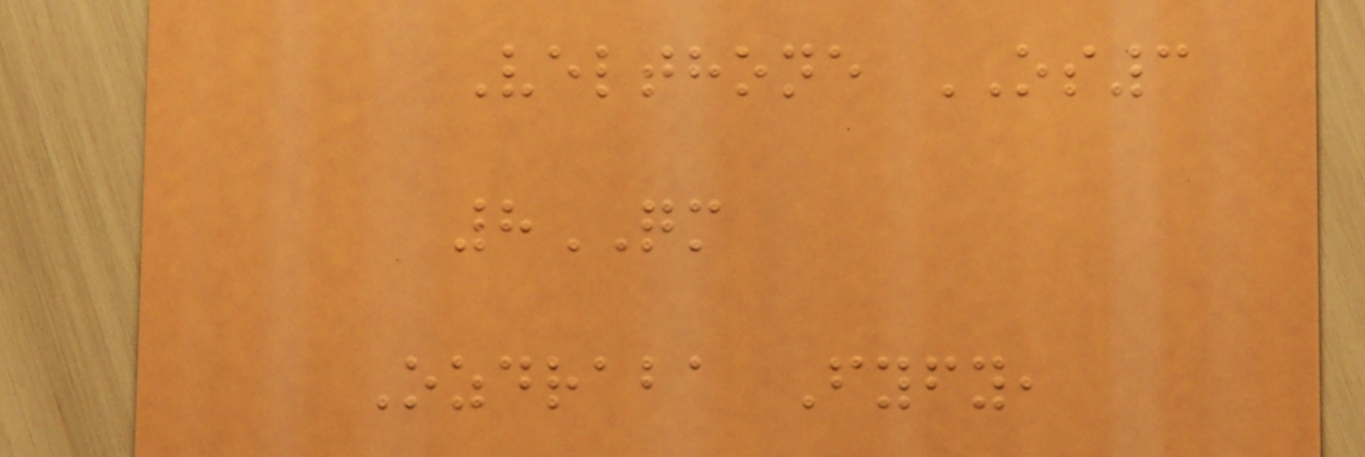Velthone OS3
8QM
Ozdraba Fyfy,
